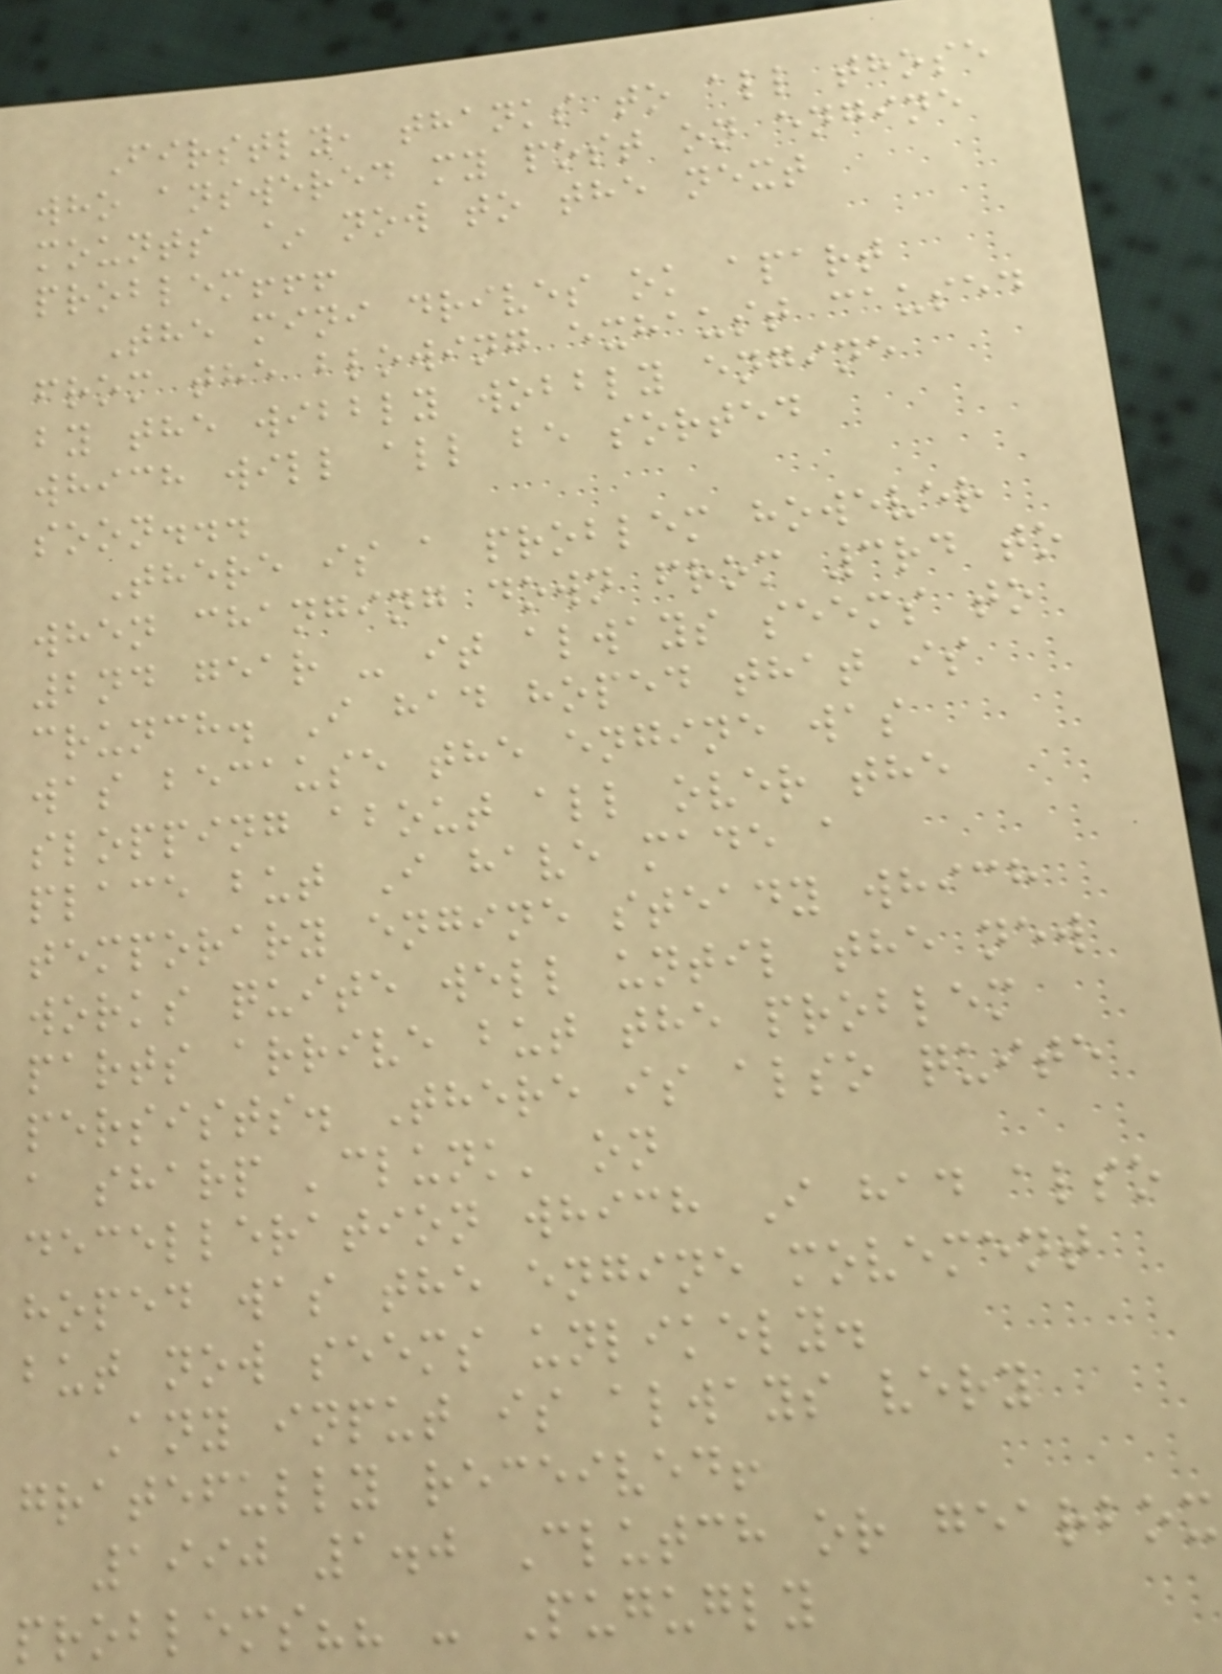Firstly, thanks to all those
who answered my post on engine
mounts ~ now to the next
problem!!!
The mini drives ok apart
from the blowing exhaust caused
by the wibbly wobbly engine
which will all be sorted
soon...
There is a problem however
when changing down from 3rd to
2nd gear - it always seems to
crunch. I had hoped that is
was because the engine was
slopping about all over the
place but I have made a
temporary engine steady which
works quite well until the new
parts arrive but the problem
persists. There is also quite
a sharp 'clunk' on
decelleration which I had also
hoped was the engine movement
but now seems unlikely.
Any input is always very
gratefully received!
1990 1.0 Clutch or gearbox
problems?? - Pugugly
